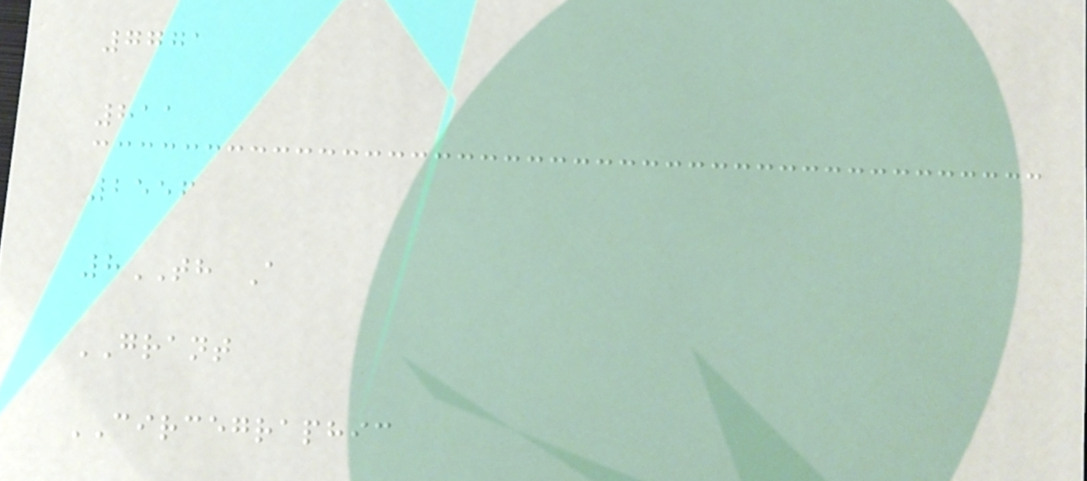7771
811
2556
8TH A
GRANT
CIRCEGRAPHIC
